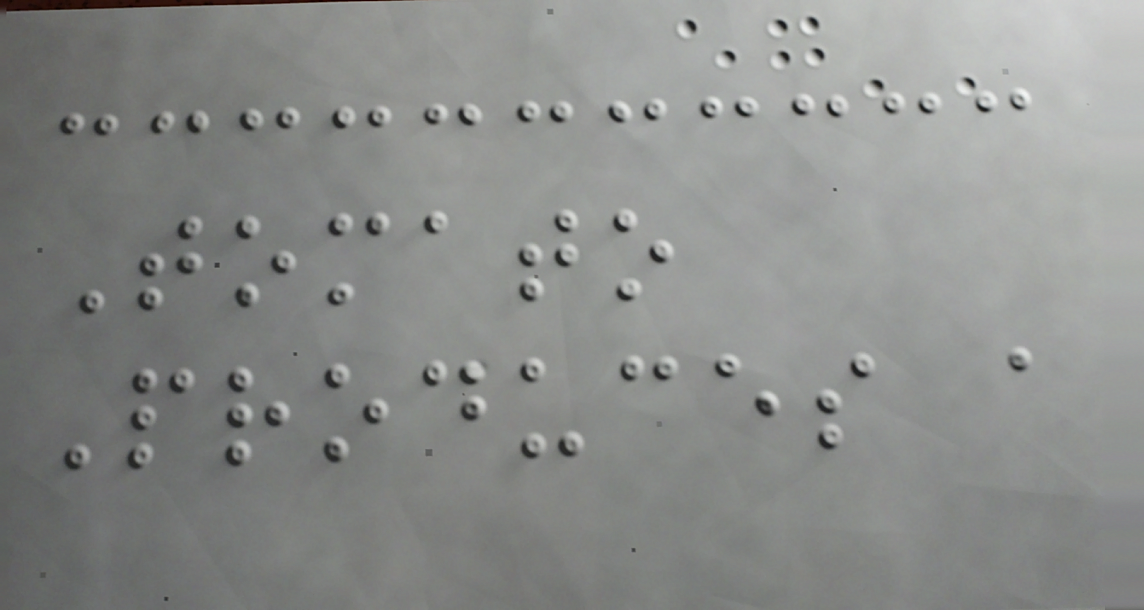Tomato
Produces a
